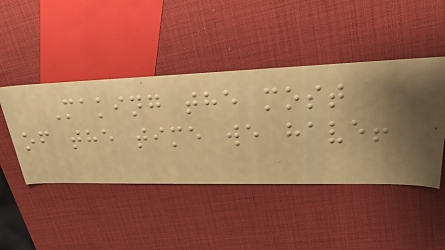Making the most
of the time we have!
